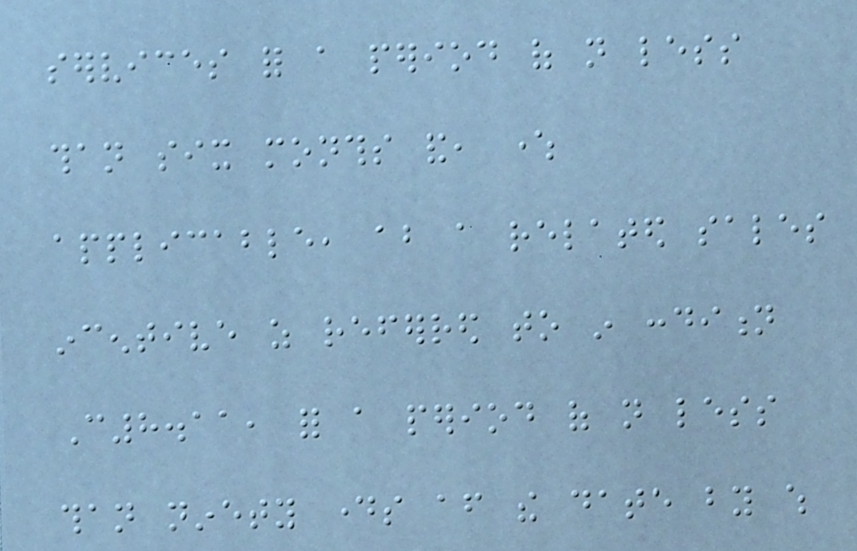services for a period of not less
than six months and, where
applicable, about a related sales
incentive as referred to in condition
C8.11, for a period of not less
than ninety days after the date by which
